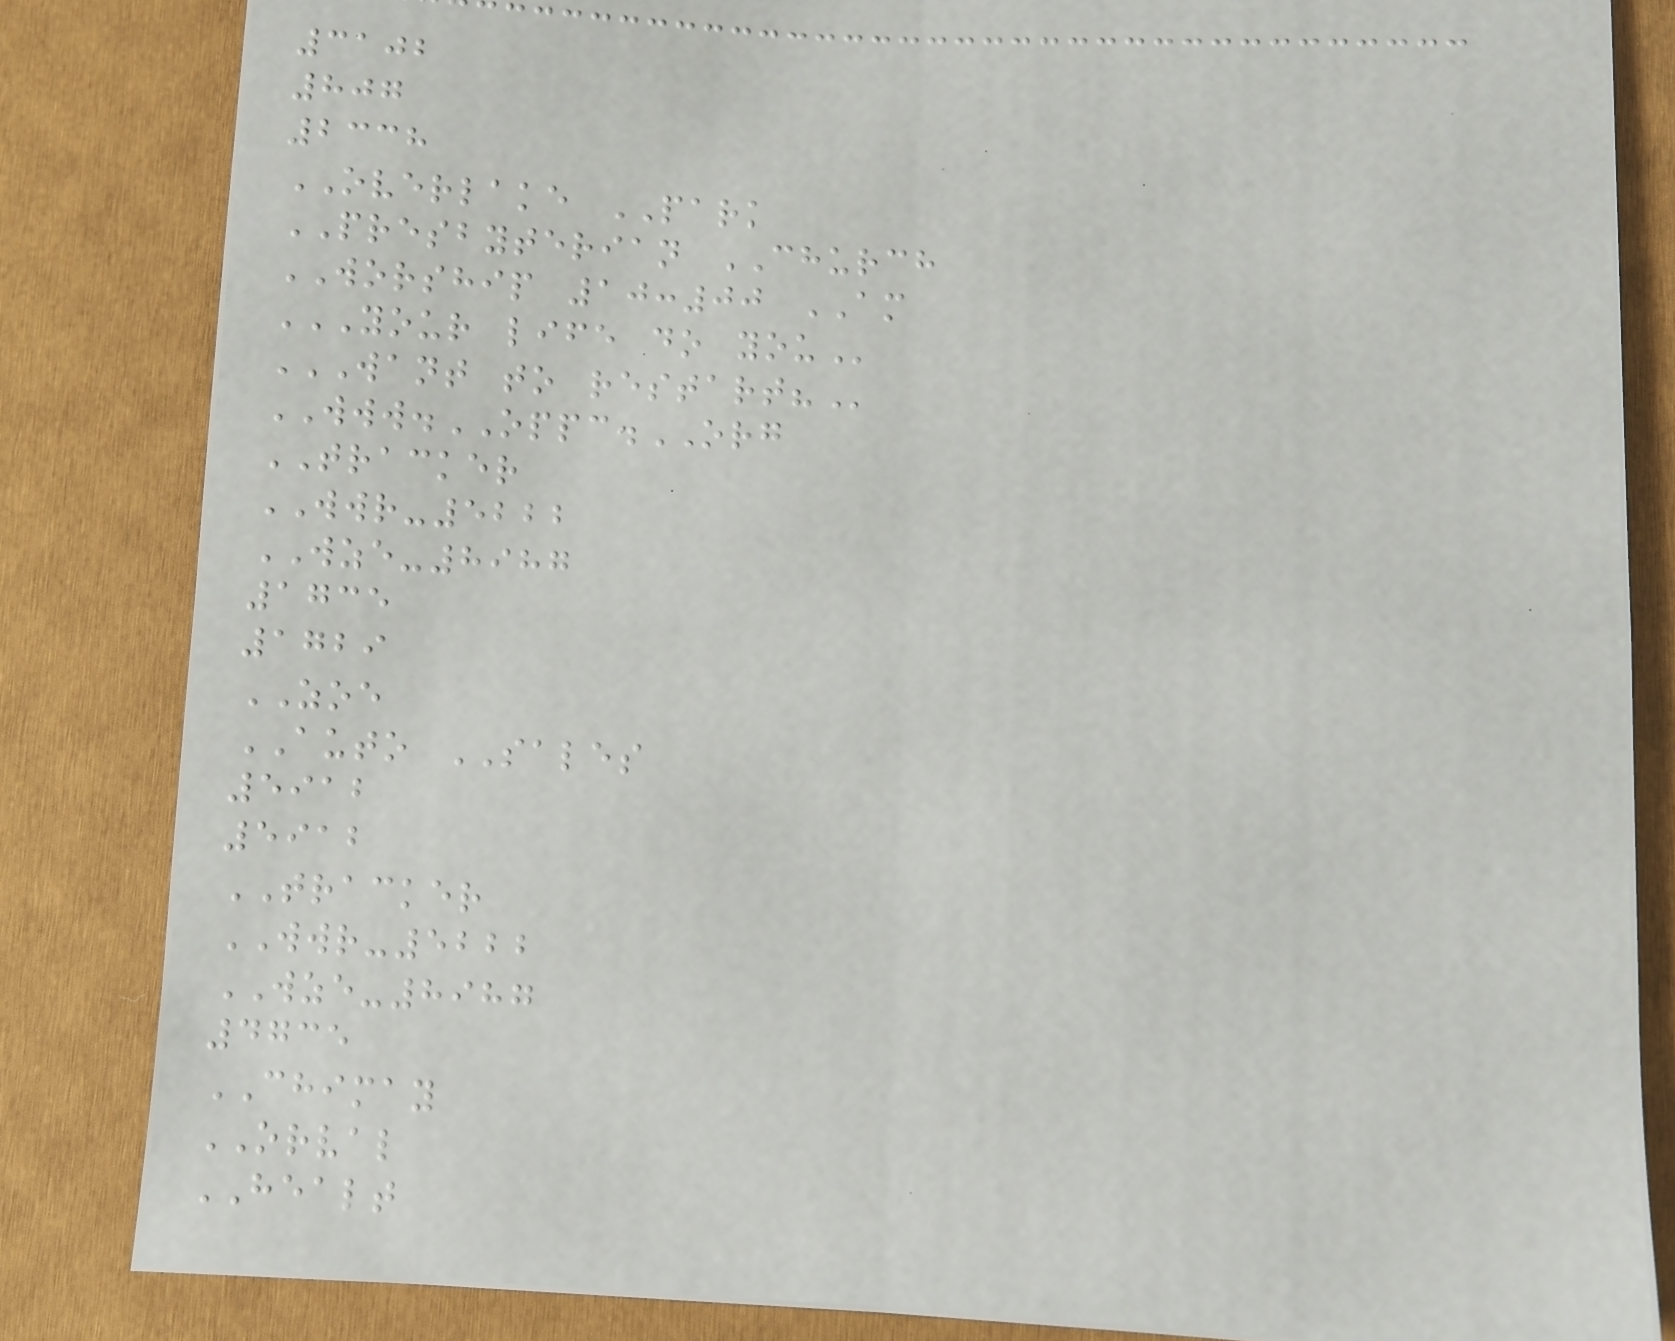3102
807
2338
OVERLAKE PARK
PRESBYTERIAN CHURCH
WORSHIP 10:00 AM
YOUR LIFE DO YOU
WANT TO RESTART?
WWW.OPPC.ORG
TRACKER
WWR-5222
WZE-8987
1735
1729
ZOE
AUTO SALES
5912
5912
TRACKER
WWR-5222
WZE-8987
4735
CHIMAY
ORVAL
HEALT
